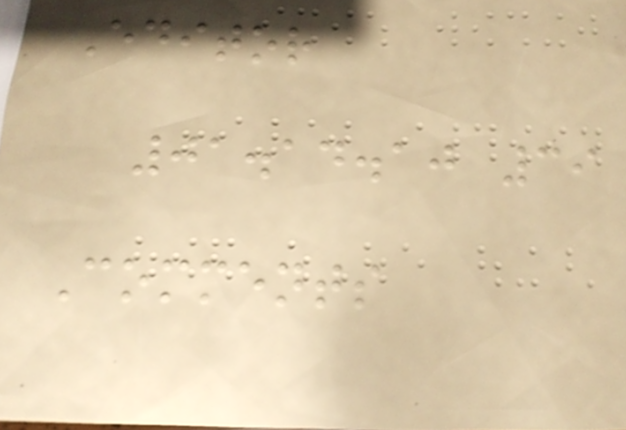Editor
01.14.10 39
Comments
